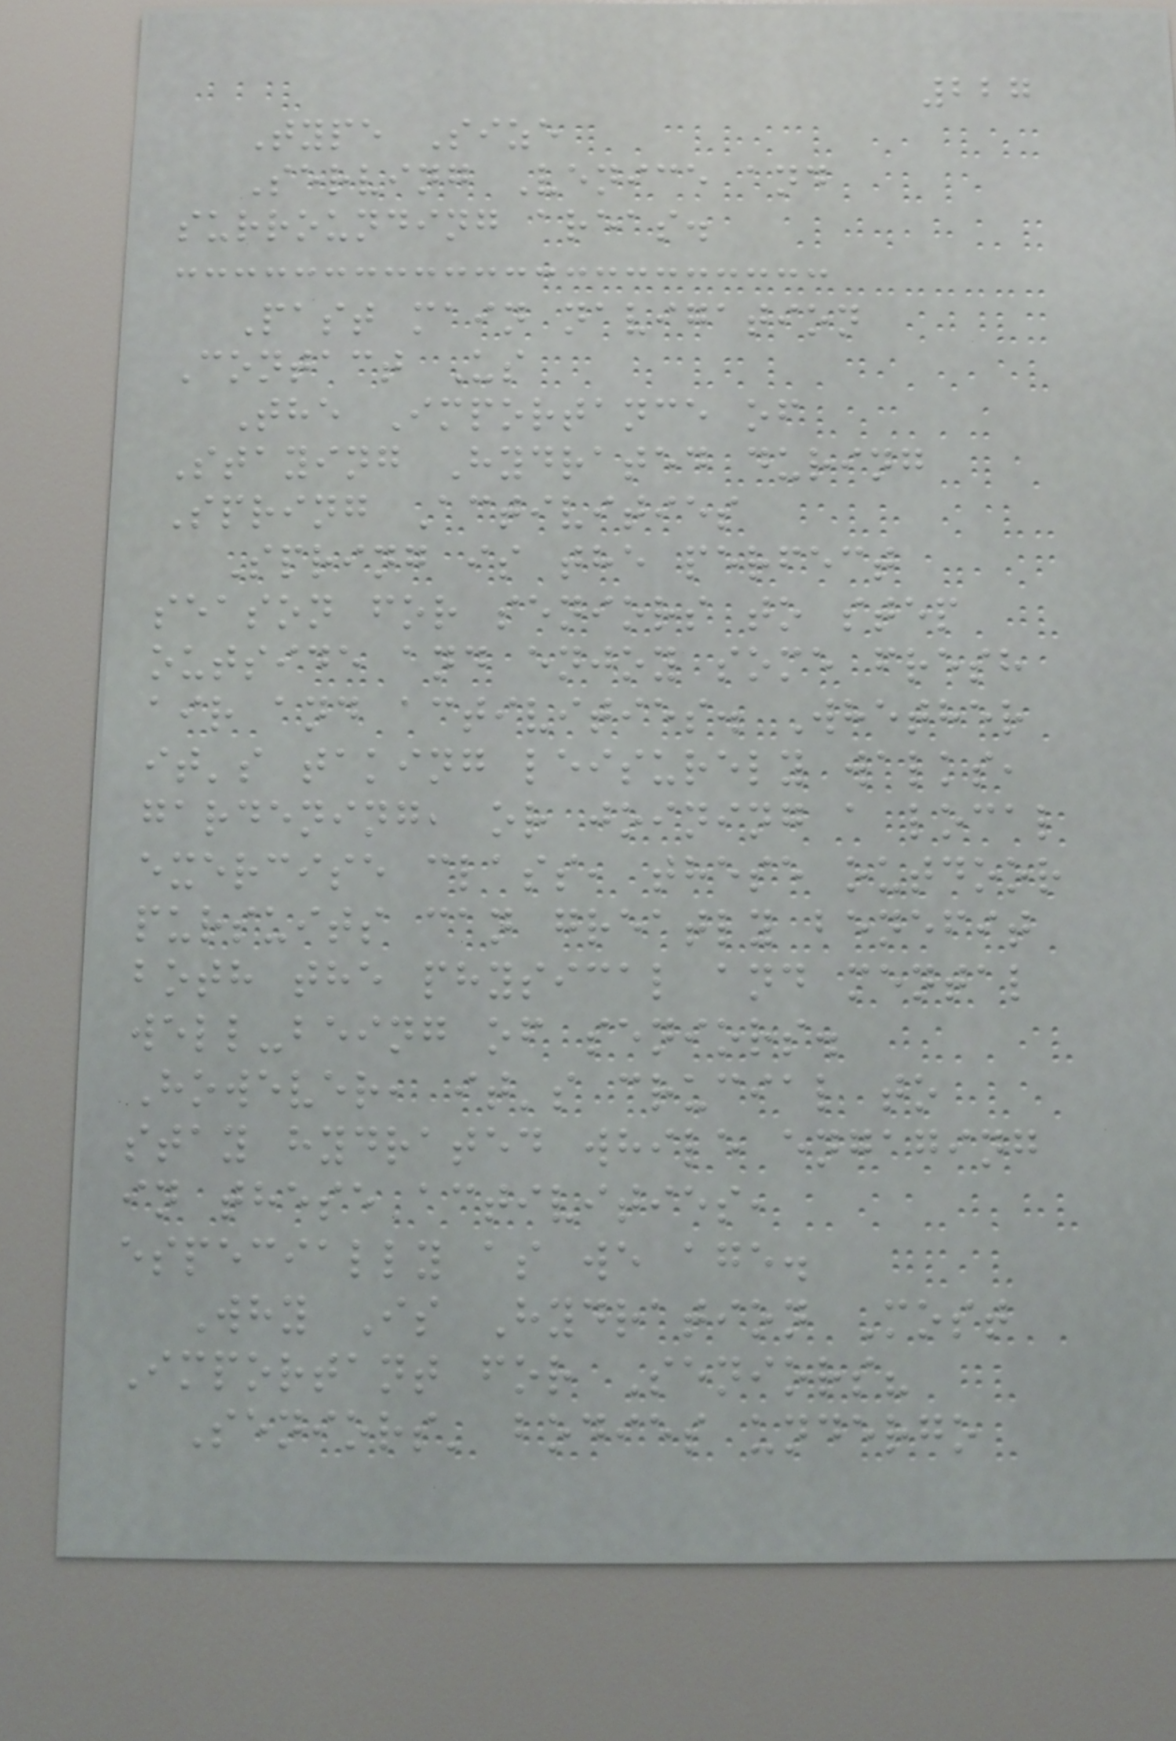227
Type Size
Serving Venice and
surrounding areas.
Past main navigation
Contact Us
The Importance of
Staying Hydrated during
Spring Activities
Spring is the perfect
season for seniors to step
outside and enjoy some fresh
air and activities. Whether
it's taking leisurely walks,
gardening, or joining a local
exercise class, these outdoor
pursuits can greatly benefit
both the physical and mental
well-being of seniors.
However, it's crucial to
stay hydrated while engaging
in these activities,
especially as we age.
Why Is Hydration Most
Important for Seniors?
Seniors' bodies undergo
